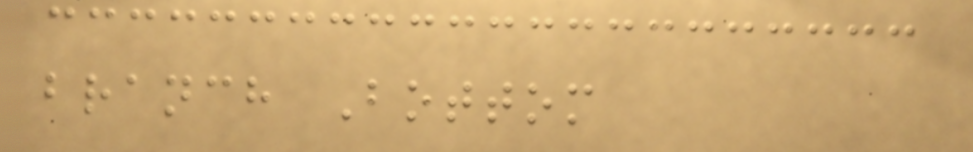branch Bottom
